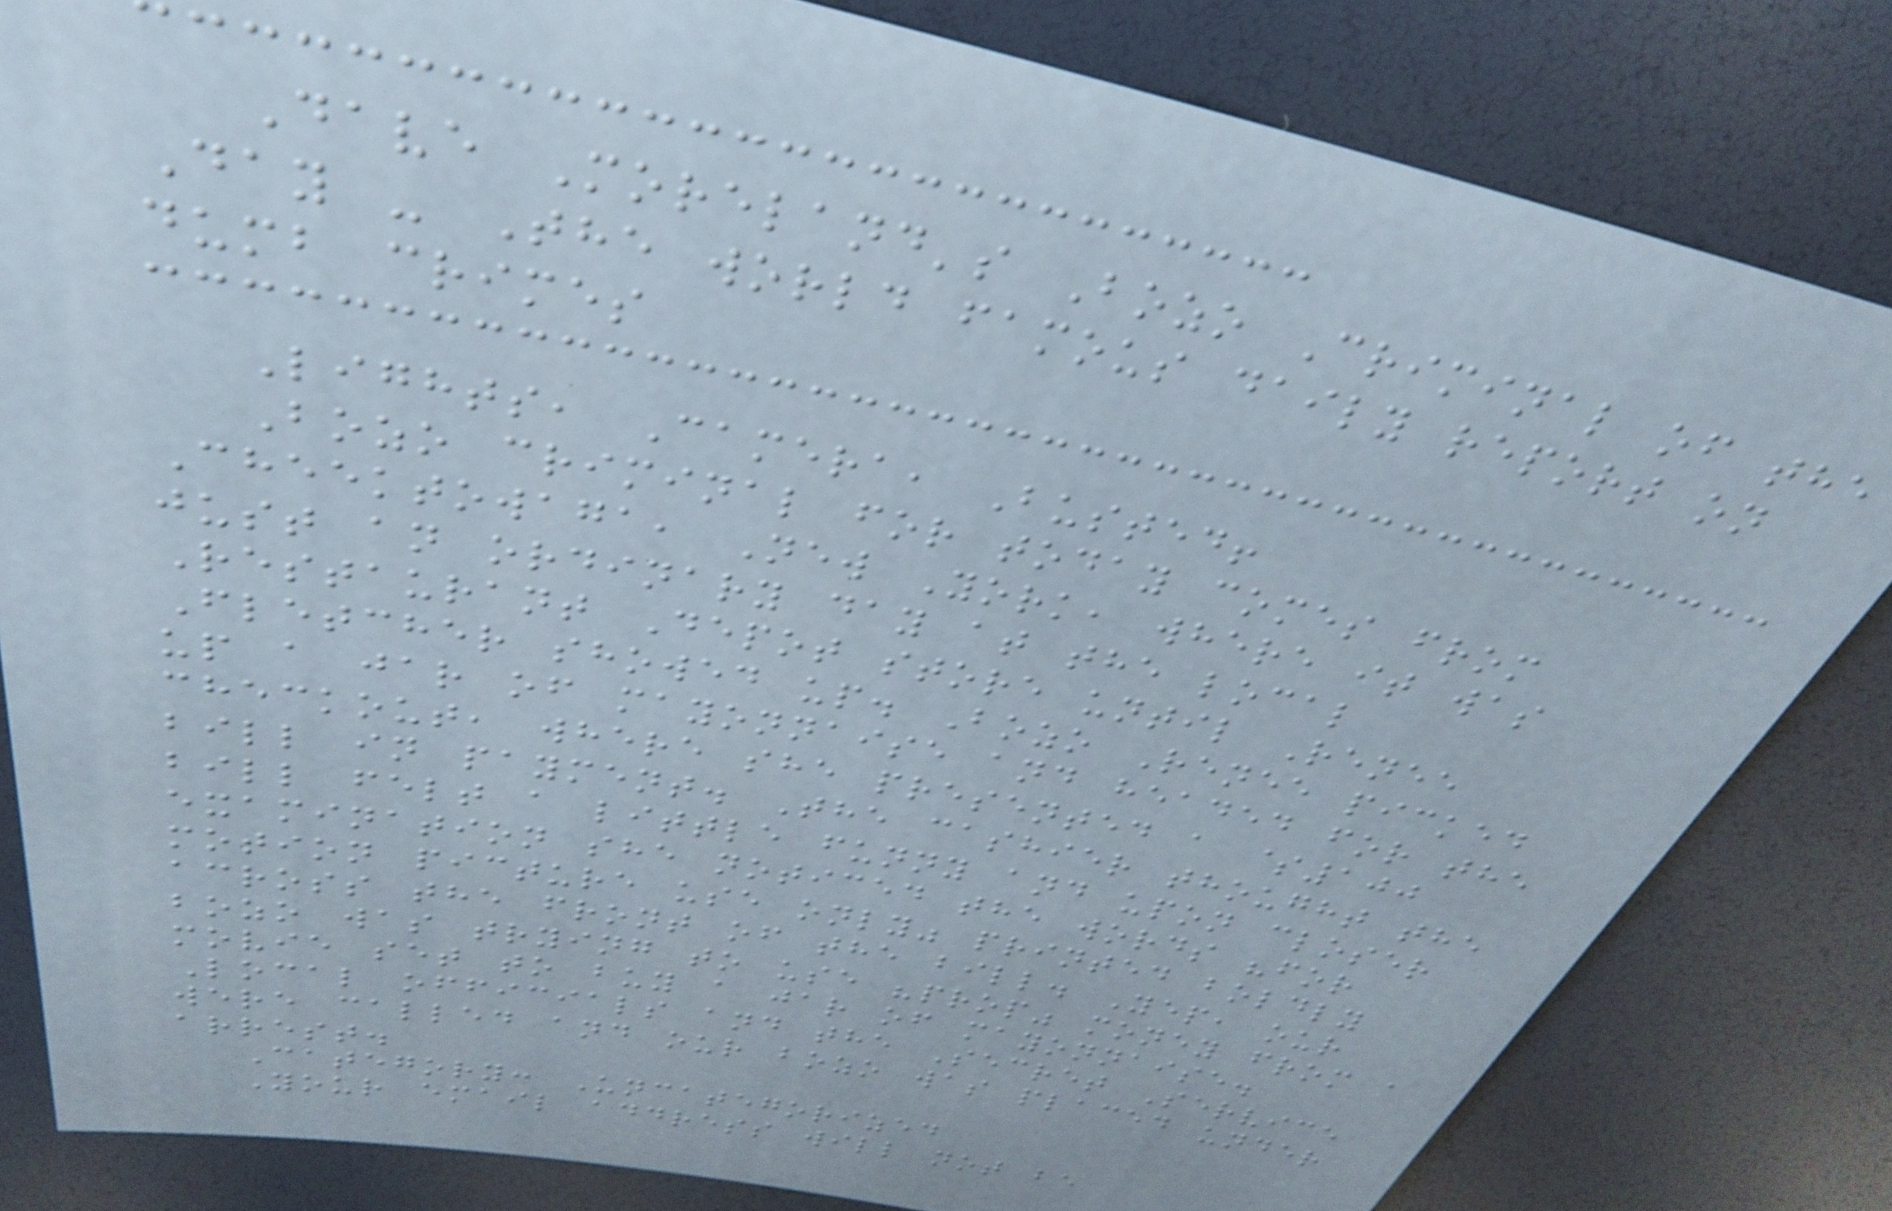Dave Moreland's Bozo Criminal of the
Day - The world famous daily report on
dumb crimes
Lights, Camera, Busted!
Bozo criminal for today comes from
Cheektowaga, New York, where it was
just an ordinary day at the local
Restaurant Depot store until Renee
Fletcher showed up. Bozo Renee picked
up a jar of mayonnaise and headed for the
checkout, where she presented a $100
bill in payment. The cashier thought the
bill felt a little funny and upon closer
examination she noticed the words "for
motion picture use only" printed boldly
across the front of the bill. Yep, our
bozo was trying to use "prop" money from a
movie set to buy a jar of mayonnaise.
Local officials and the Secret Service
were called and our bozo was placed under
arrest.
Category: Uncategorized
Your email address will not be
